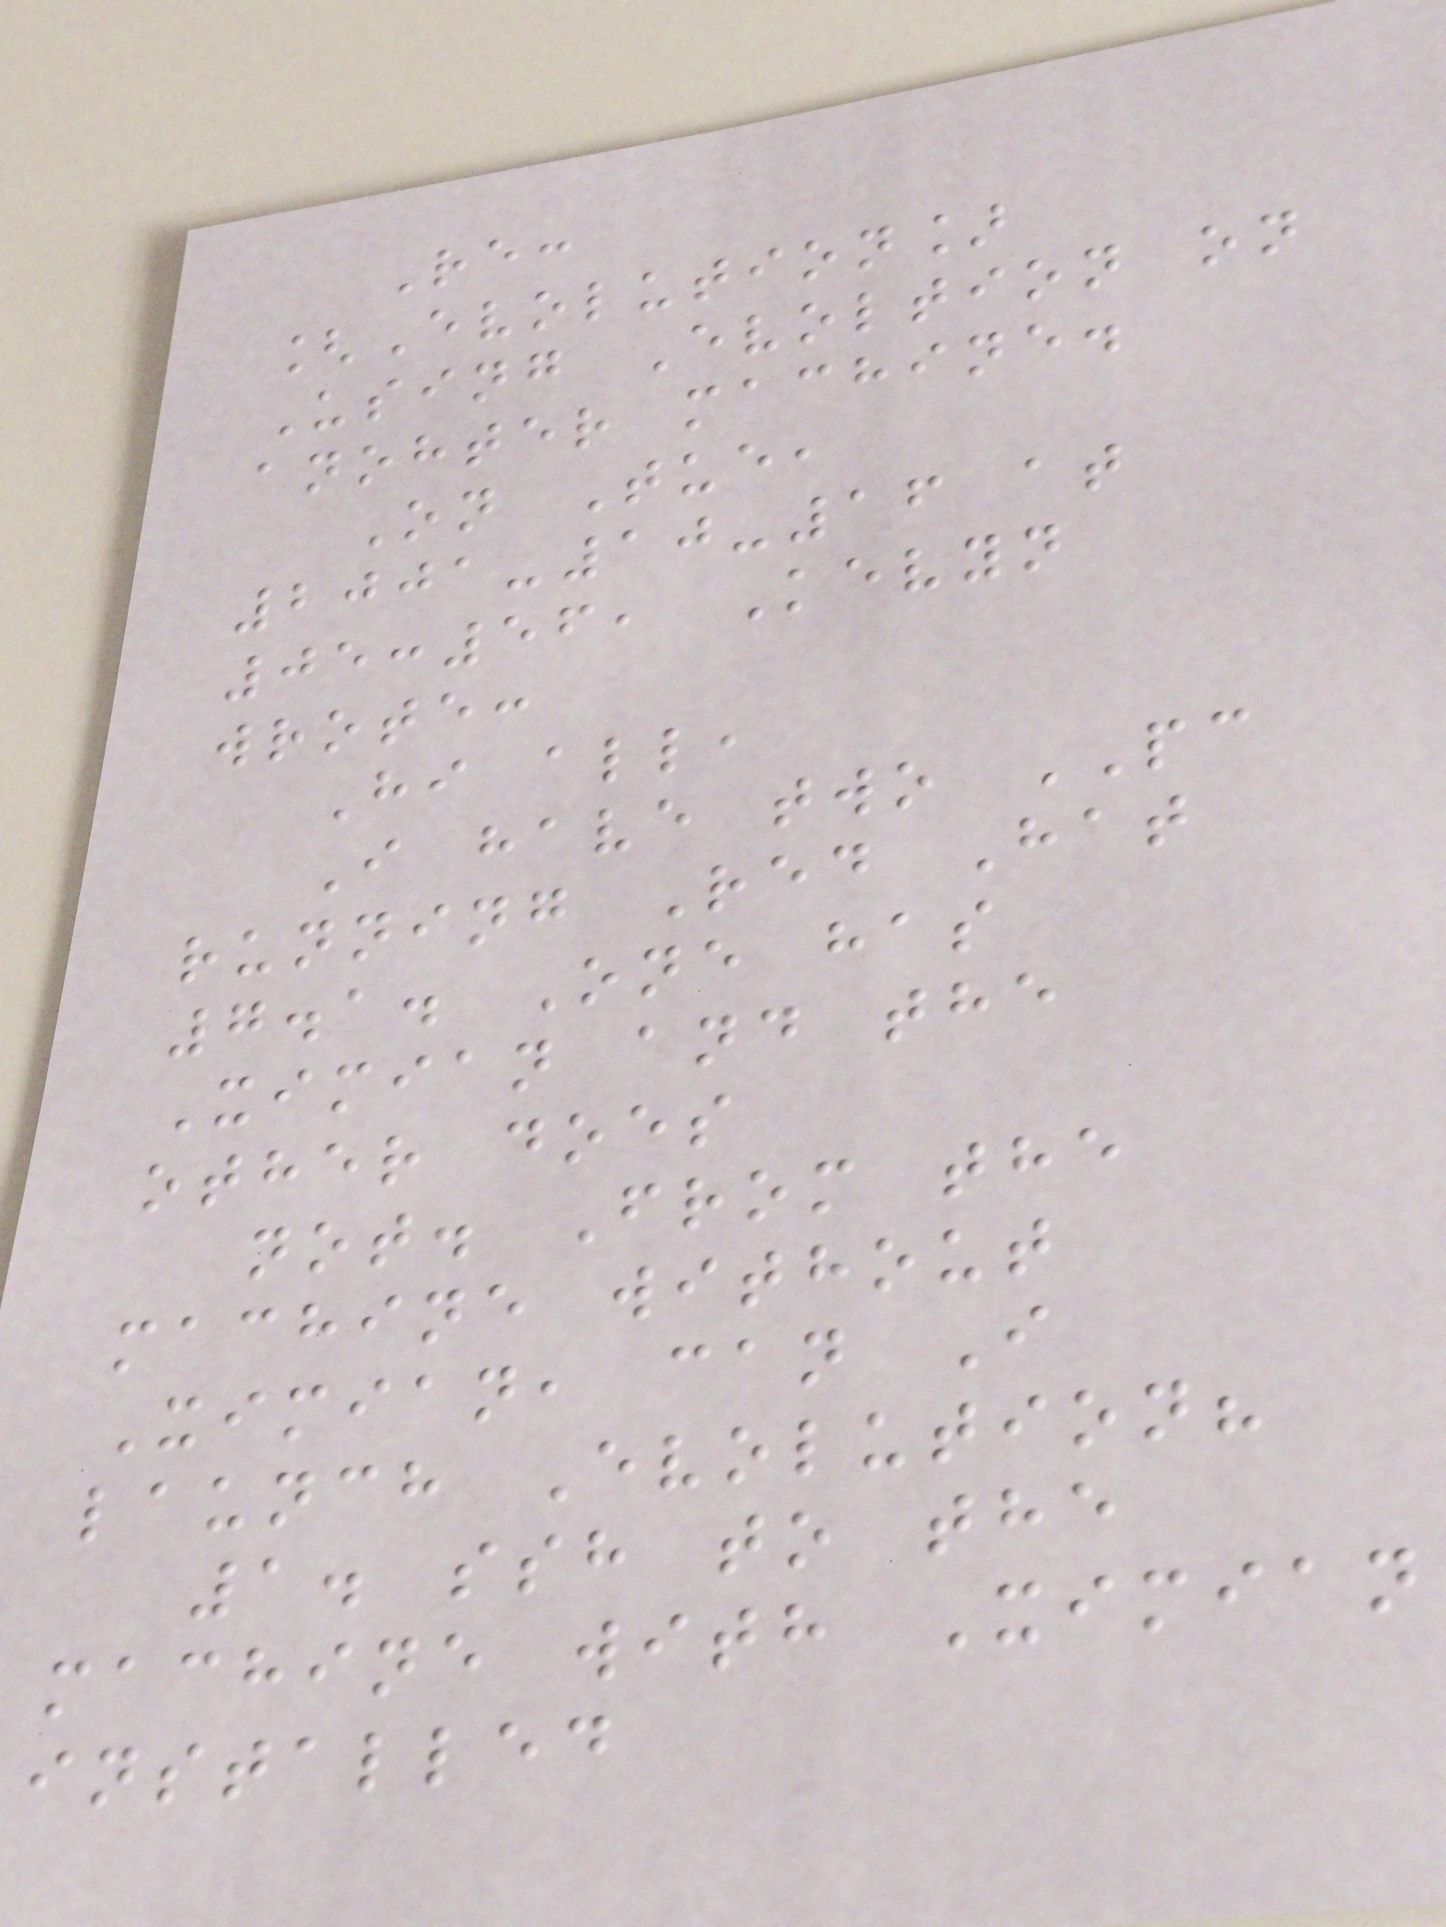Re:
[Evolution]
Using Evoltion on
anohter machine.
On Tue,
2001-10-16 at
05:56, Kevyn
wrote:
Hi all,
I have two PC
running Red Hat
7.1. One has
Ximian and the
other does
not. From the
machine without
Ximian, can I
launch Evolution?
1. ssh to the
machine with Ximian
installed
